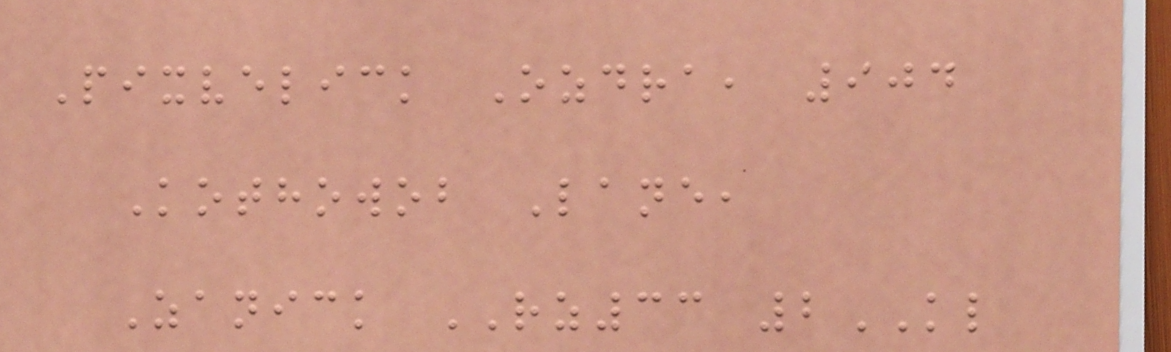Pixvelick Ozdra, 904
Kothowob Lane,
Zanick RZ33 2KL
